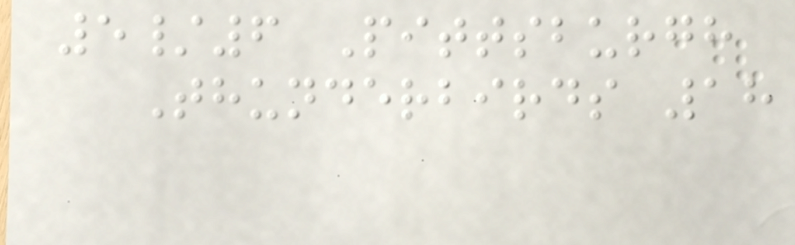5/6 Pittsburgh
Thunderbirds 18
